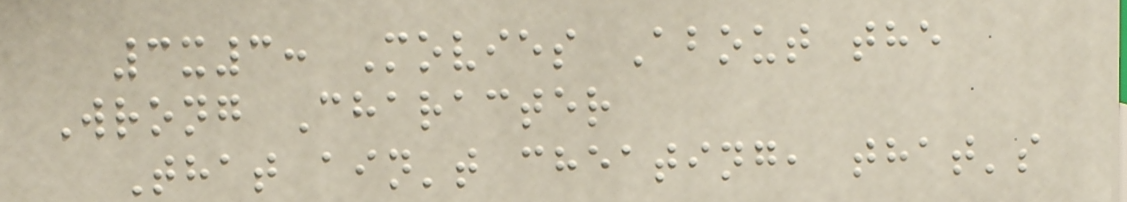3x3: Movies About the
Wrong Character
That ain't cheating, that's
